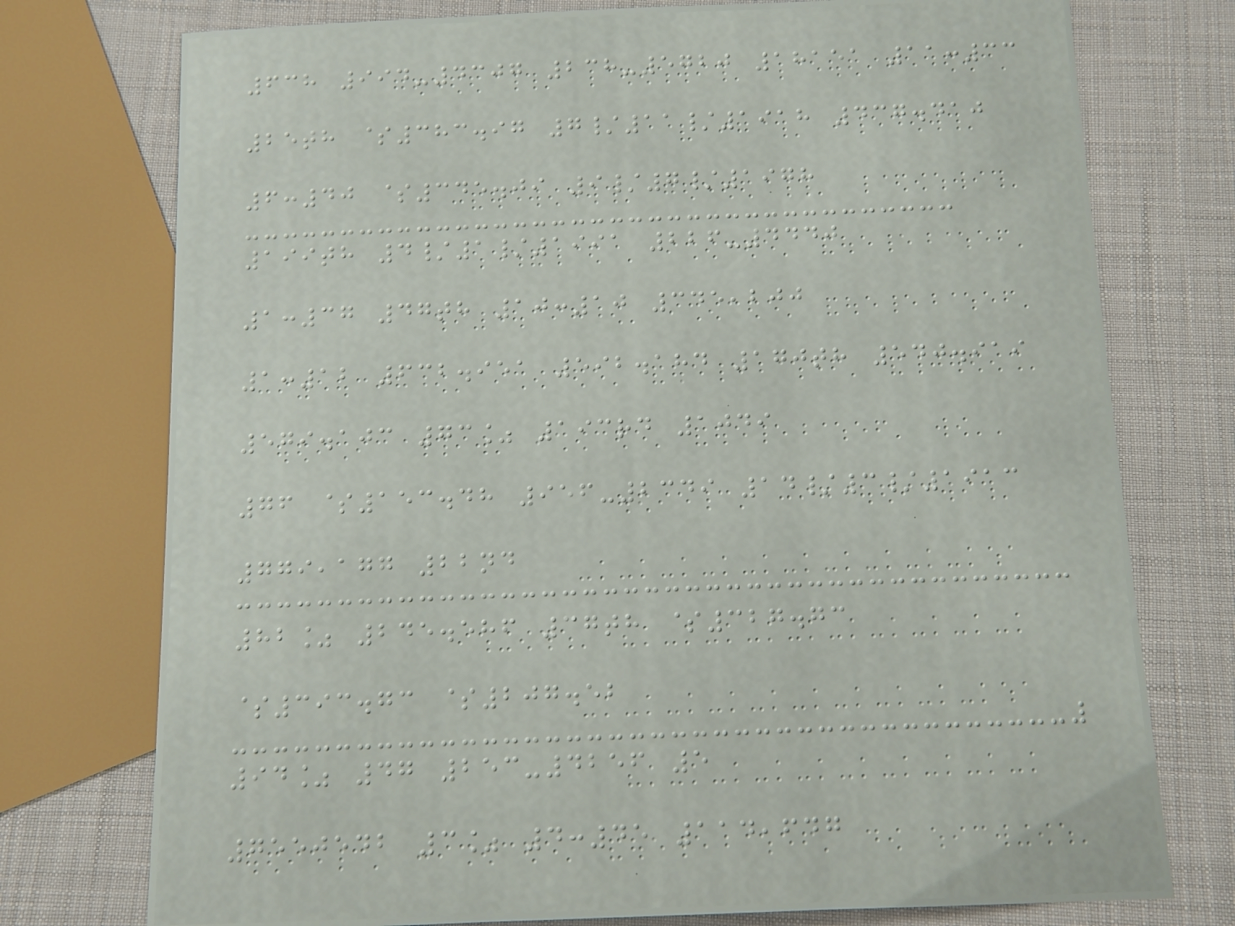638 994-4307 238-5720 18151 11:33
25th $383.97 7/11/1918 437.410
6:40 $345.09 9/7/1978
199th 4/1/1991 226-4440
1:37 47th 10:10 345,200
1:12 632.951 592.184 170th 540.919
579.103 73% 193rd 1049
76 $153.48 956-2349 14/3/1913
779,177 22nd
82% 245.586 37th $327.73
$393.73 $207.52
94% 47 253-4256 5
7550542 3% 4:45 114,647
